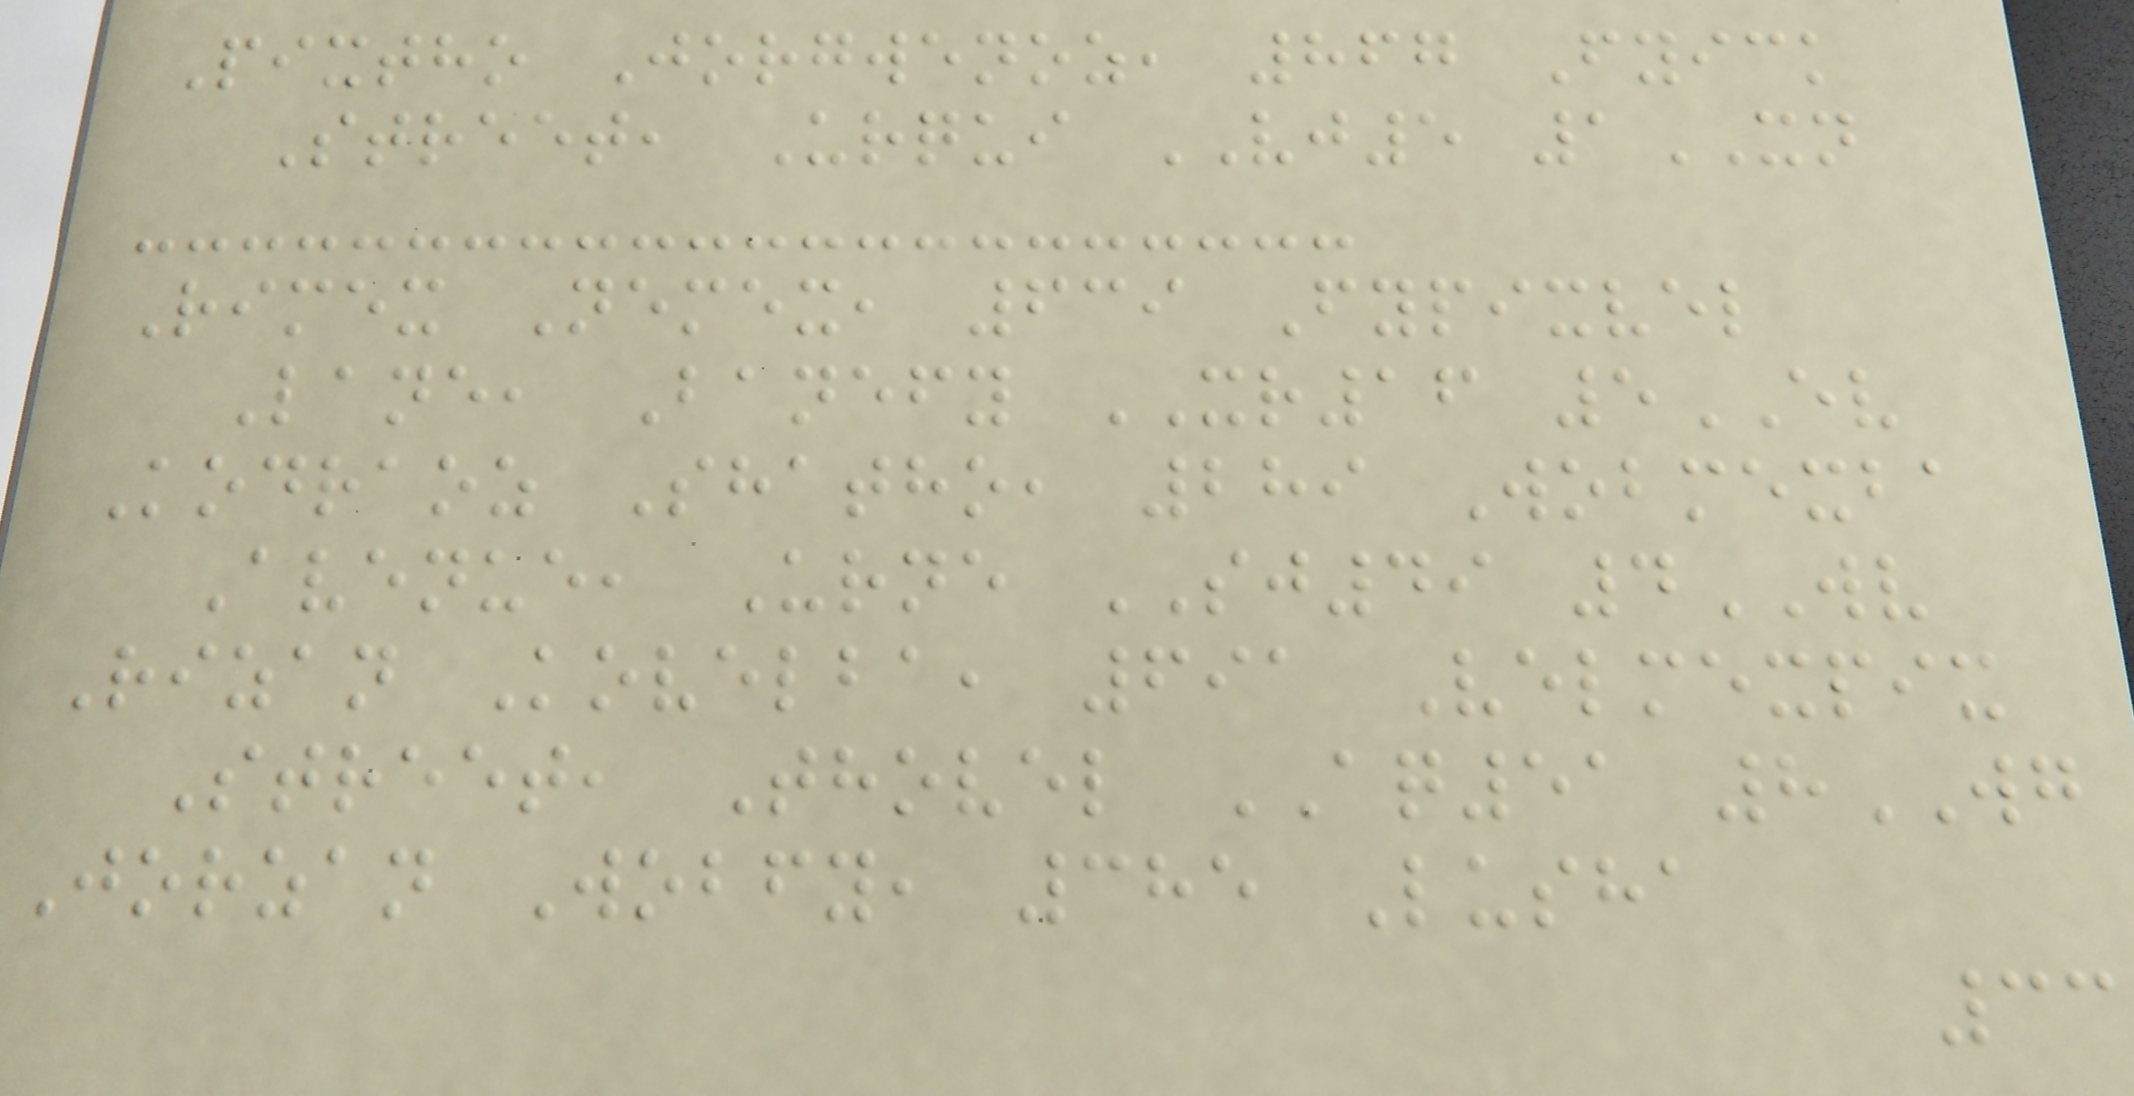Pixtho Jorgwenoz, 867 Fyick
Street, Urqui VJ5 1XN
Rimex Nemex, 639 Fypixvel
Lane, Banefy XR16 5EV
Kodraoz Shatho, 289 Wobmexba
Avenue, Urne SJ49 4WV
Rizan Kovelba, 691 Velmexpix
Street, Thovel AQ51 8WG
Jorzan Wobfy, 385 Lusha
33
